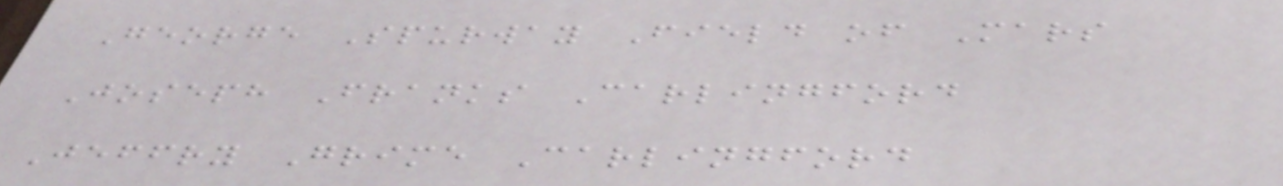George Spurway Field of Mars
Joseph Franks Carlingford
Jeffry Grime Carlingford
